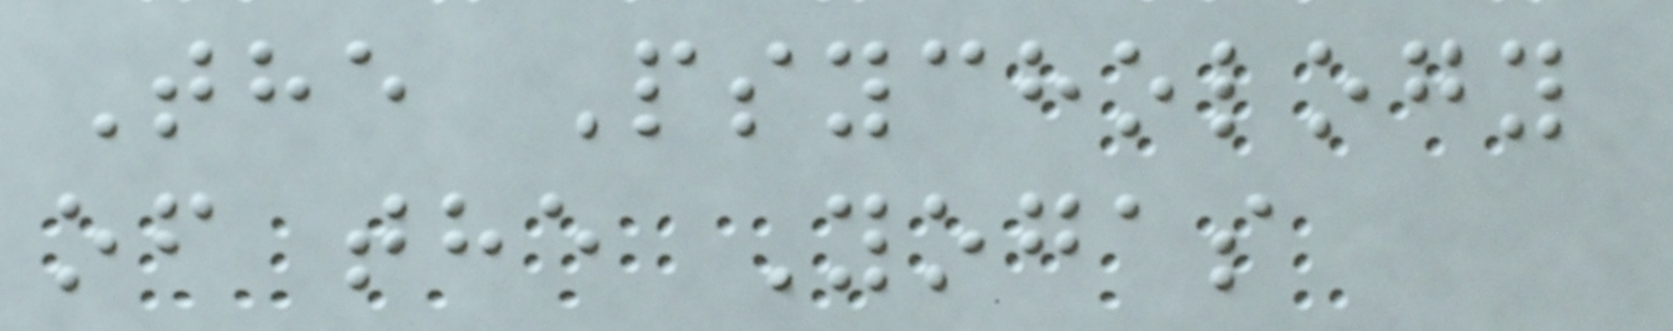The Psychology
of the Yogas
